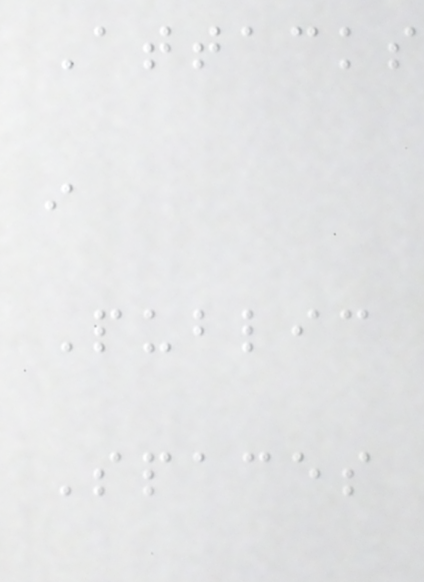Attacks
in
Public
Spaces
